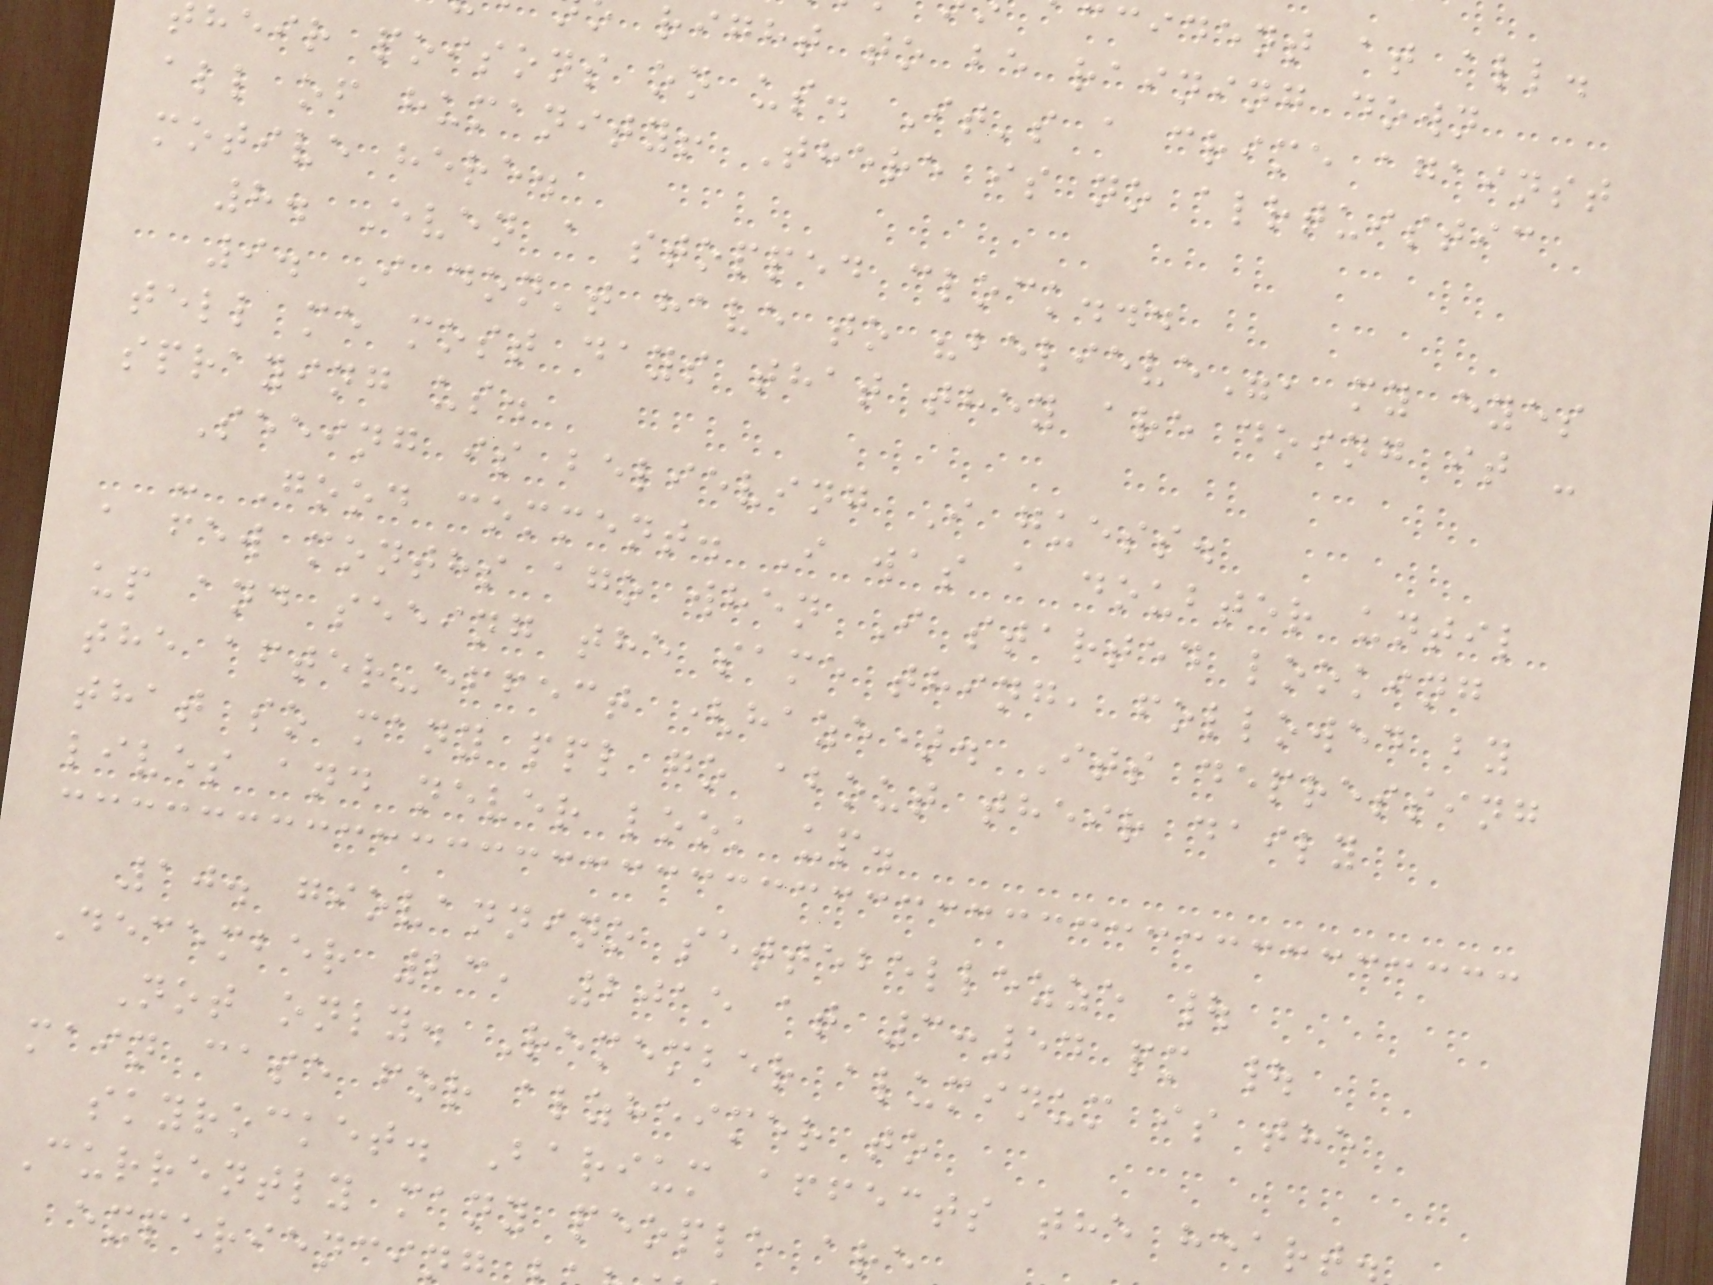ccident at all.
right to be raining down
heir poisons on us. It's a crime against
all of humanity! There is no alrtuistic
motive here.
8. Even a stopped clock...
9. I don't have to "believe", my eyes
tell me most days that they are doing it -
spraying us.
Seeing is believing I guess.
- Good comment. I was a doubter until
a few months ago when I started looking
up and seeing the same thing, followed by
the after-effect (haze). Its depressing
that so many ppl go about their daily
lives and never look up.
10. giovannino settebellezze |
December 23, 2015 at 3:54 pm |
Not only. Remember aluminum is the
main case for alzheimer to
skyrocket. Barium affects the heart.
Currently many people are
experiencin
